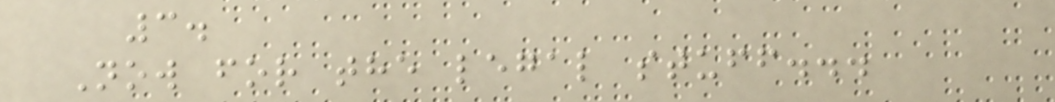3.
Now for the legal stuff...
